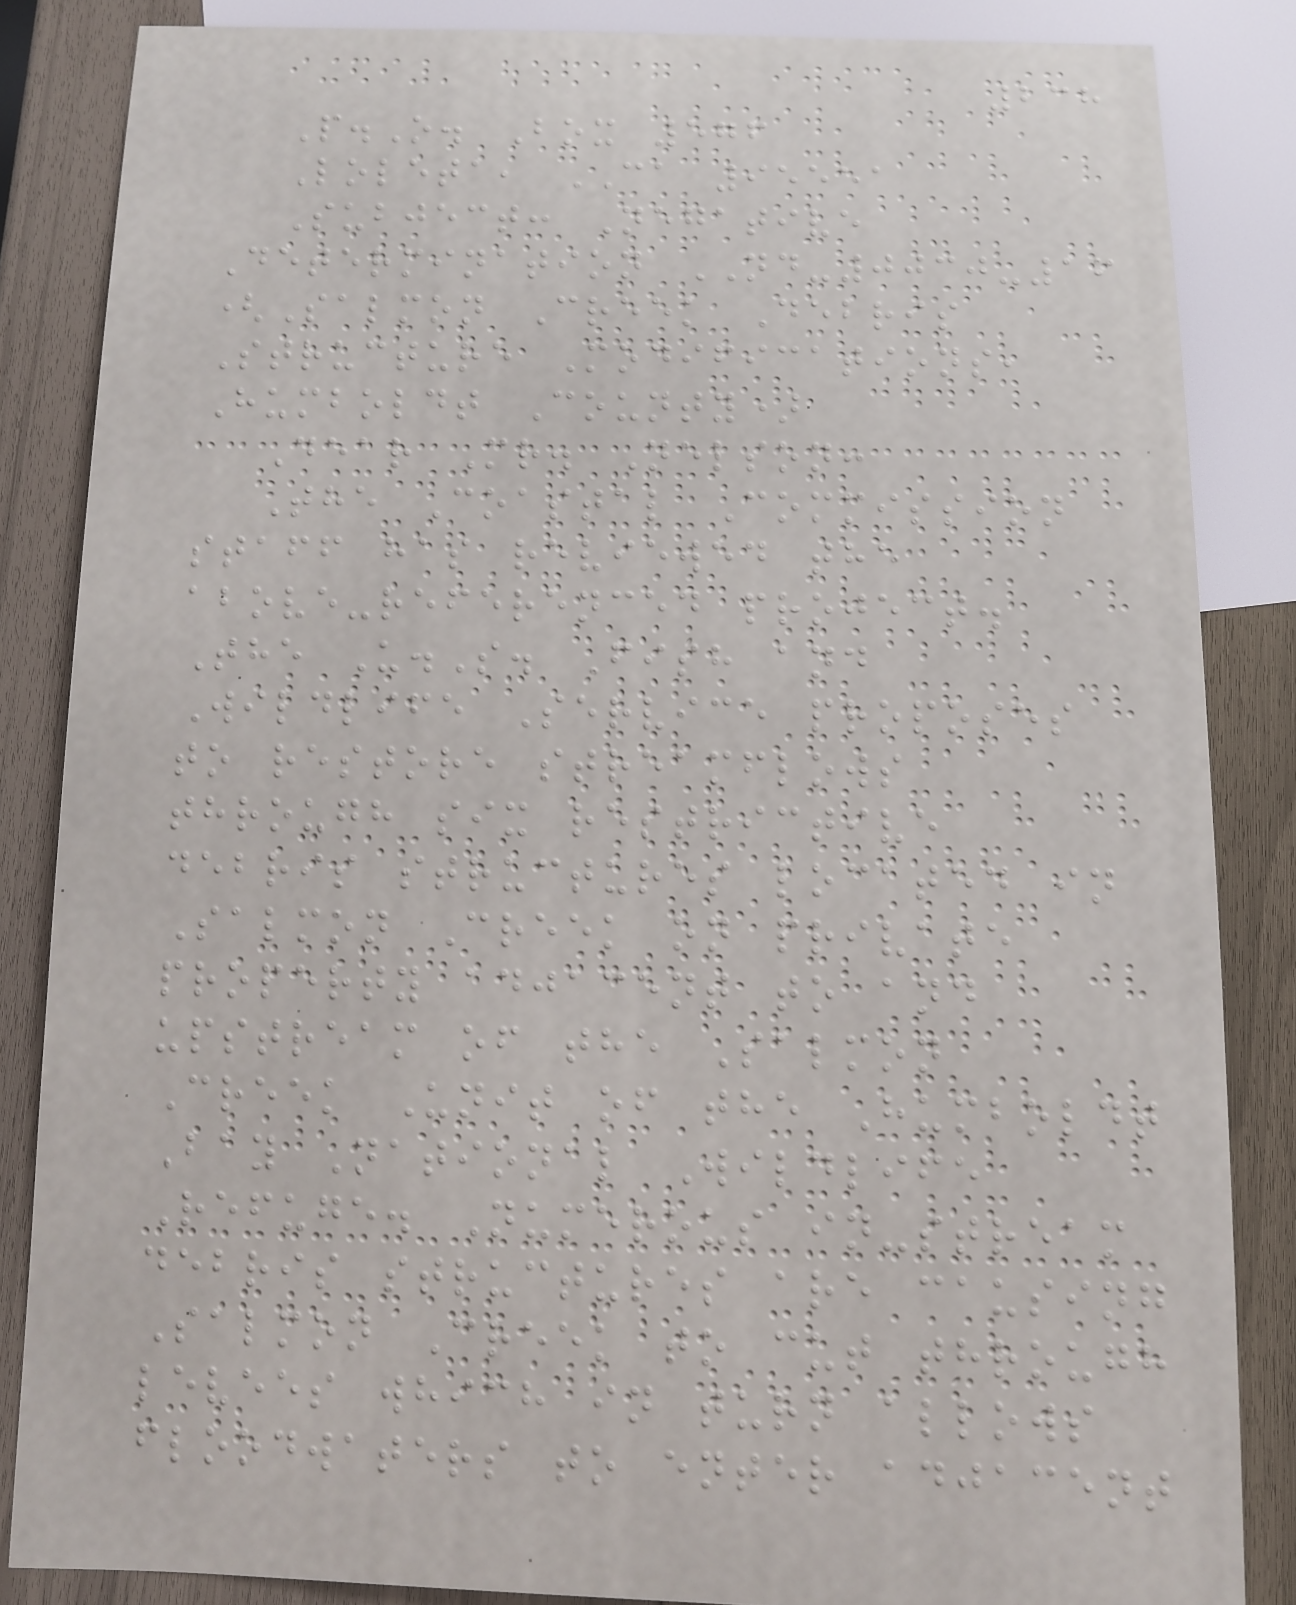238
P.O. Box 576
Loleta, CA 95551
Subject: Negative
Determination ND-0030-16
(Salmon Creek Debris
Structure Modifications,
Humboldt County)
Dear Mr. Nelson:
The Coastal Commission
staff has reviewed the
above-referenced project.
The U.S. Fish and
Wildlife Service proposes
to restore streamflows
through six restrictive
debris structures located in
Salmon Creek on private
property adjacent to and
upstream of the Salmon
Creek Unit of the Humboldt
Bay National Wildlife
Refuge. Numerous in-stream
debris structures are causing
Salmon Creek to cut through
levees which in turn allows
floodwaters to enter adjacent
